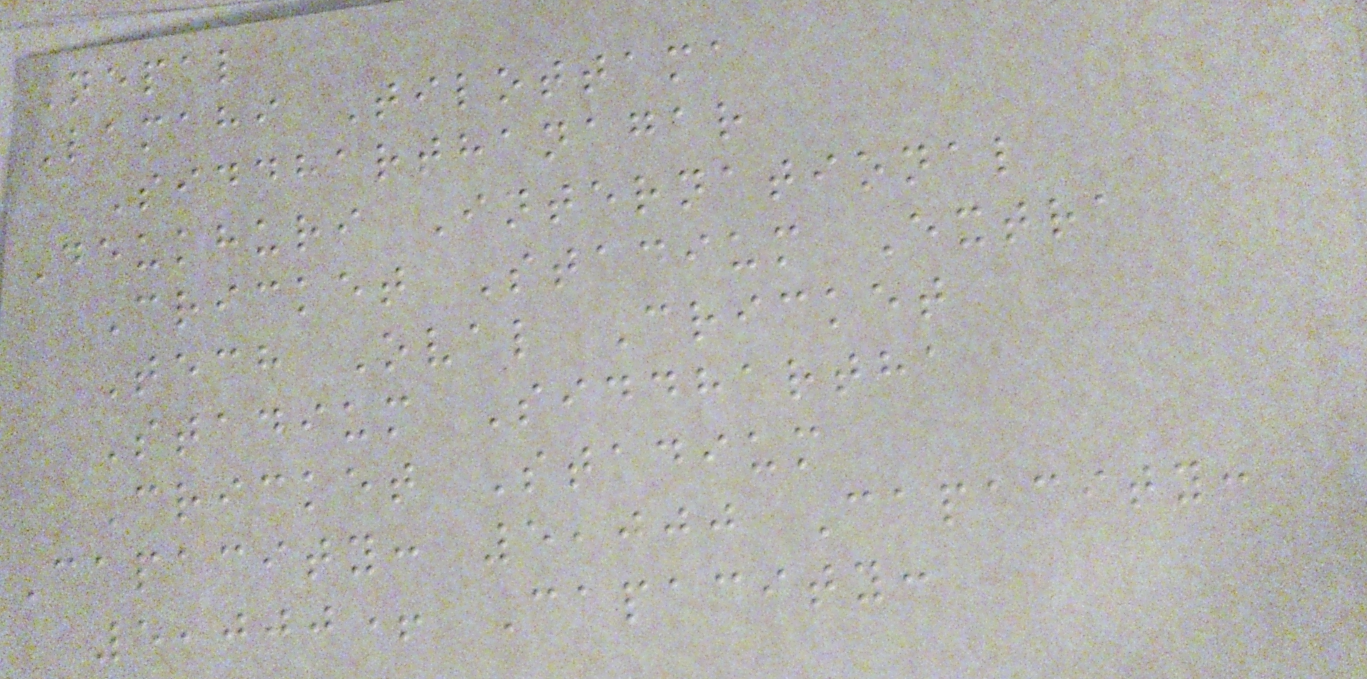Nepal
Lamahi Tilottama
Siddharthanagar
Deukhuri International
Cricket Stadium Extra
Tech Oval Cricket
Stadium Siddhartha
Cricket Stadium
Capacity: 5,000 Capacity:
5,000+ Capacity:
